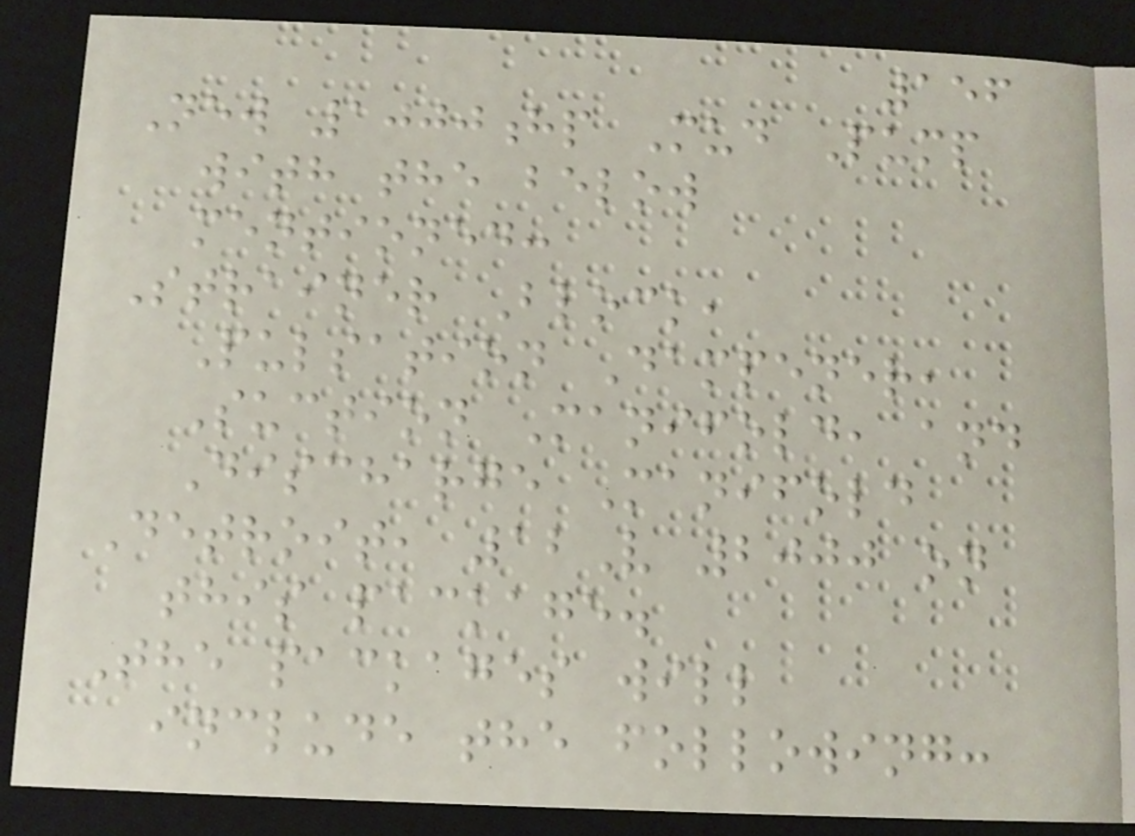156
New 1000hp Mud Pump
with the below
mentioned:
Strainer Block,
Pulsation Dampener,
Suction Manifold, and
Discharge Manifold
Detroit, 12V 2000 on
this package.
The packages will
include the following:
